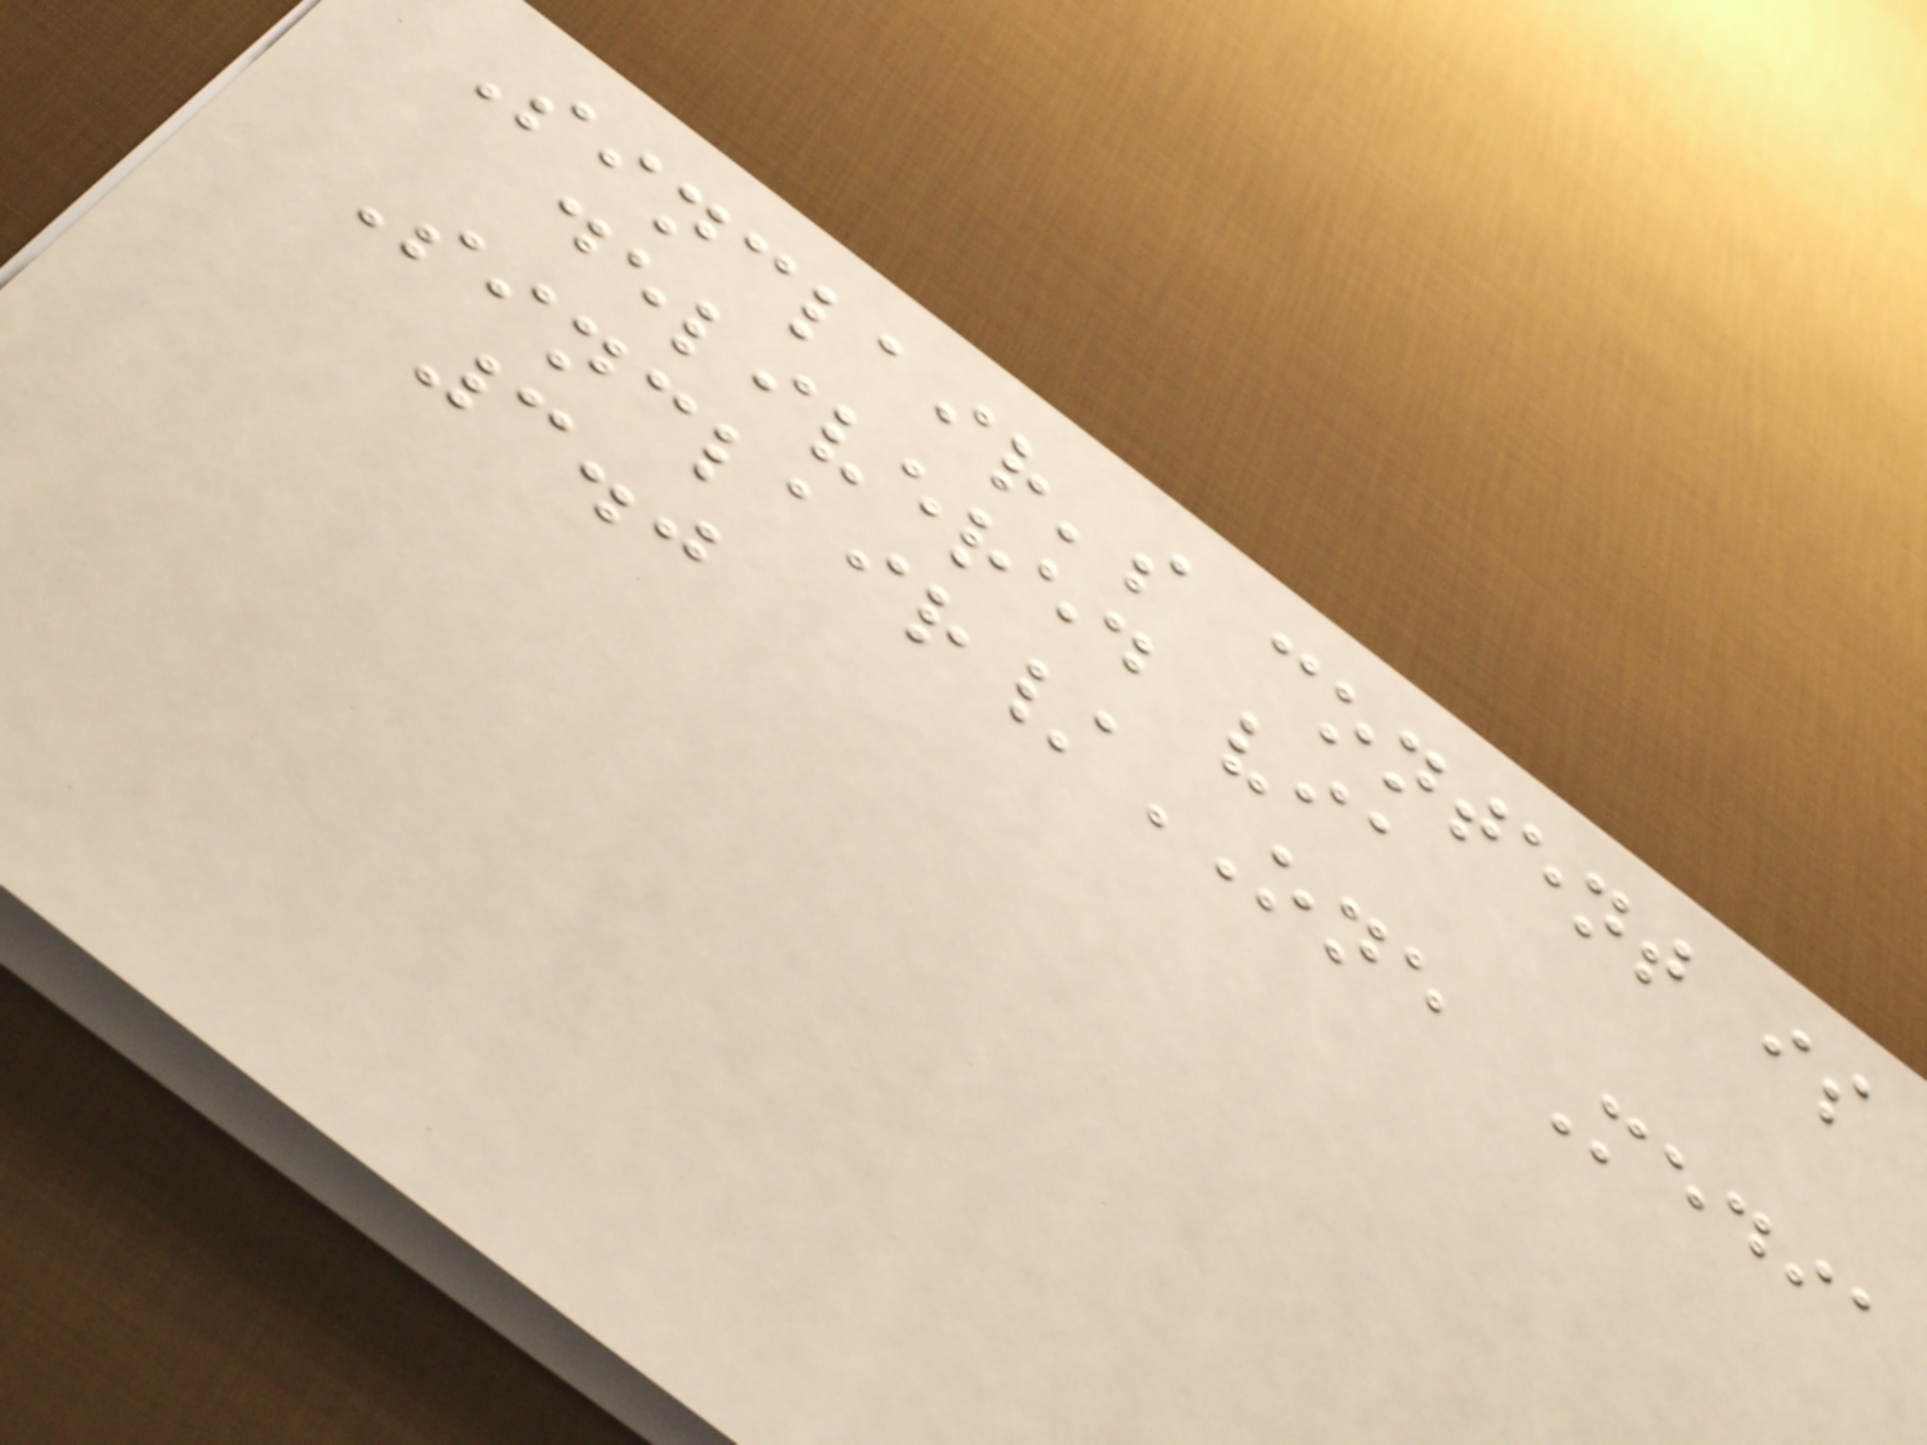Sinclair's content is
delivered via
Sinclair/ONE Media
3.0
